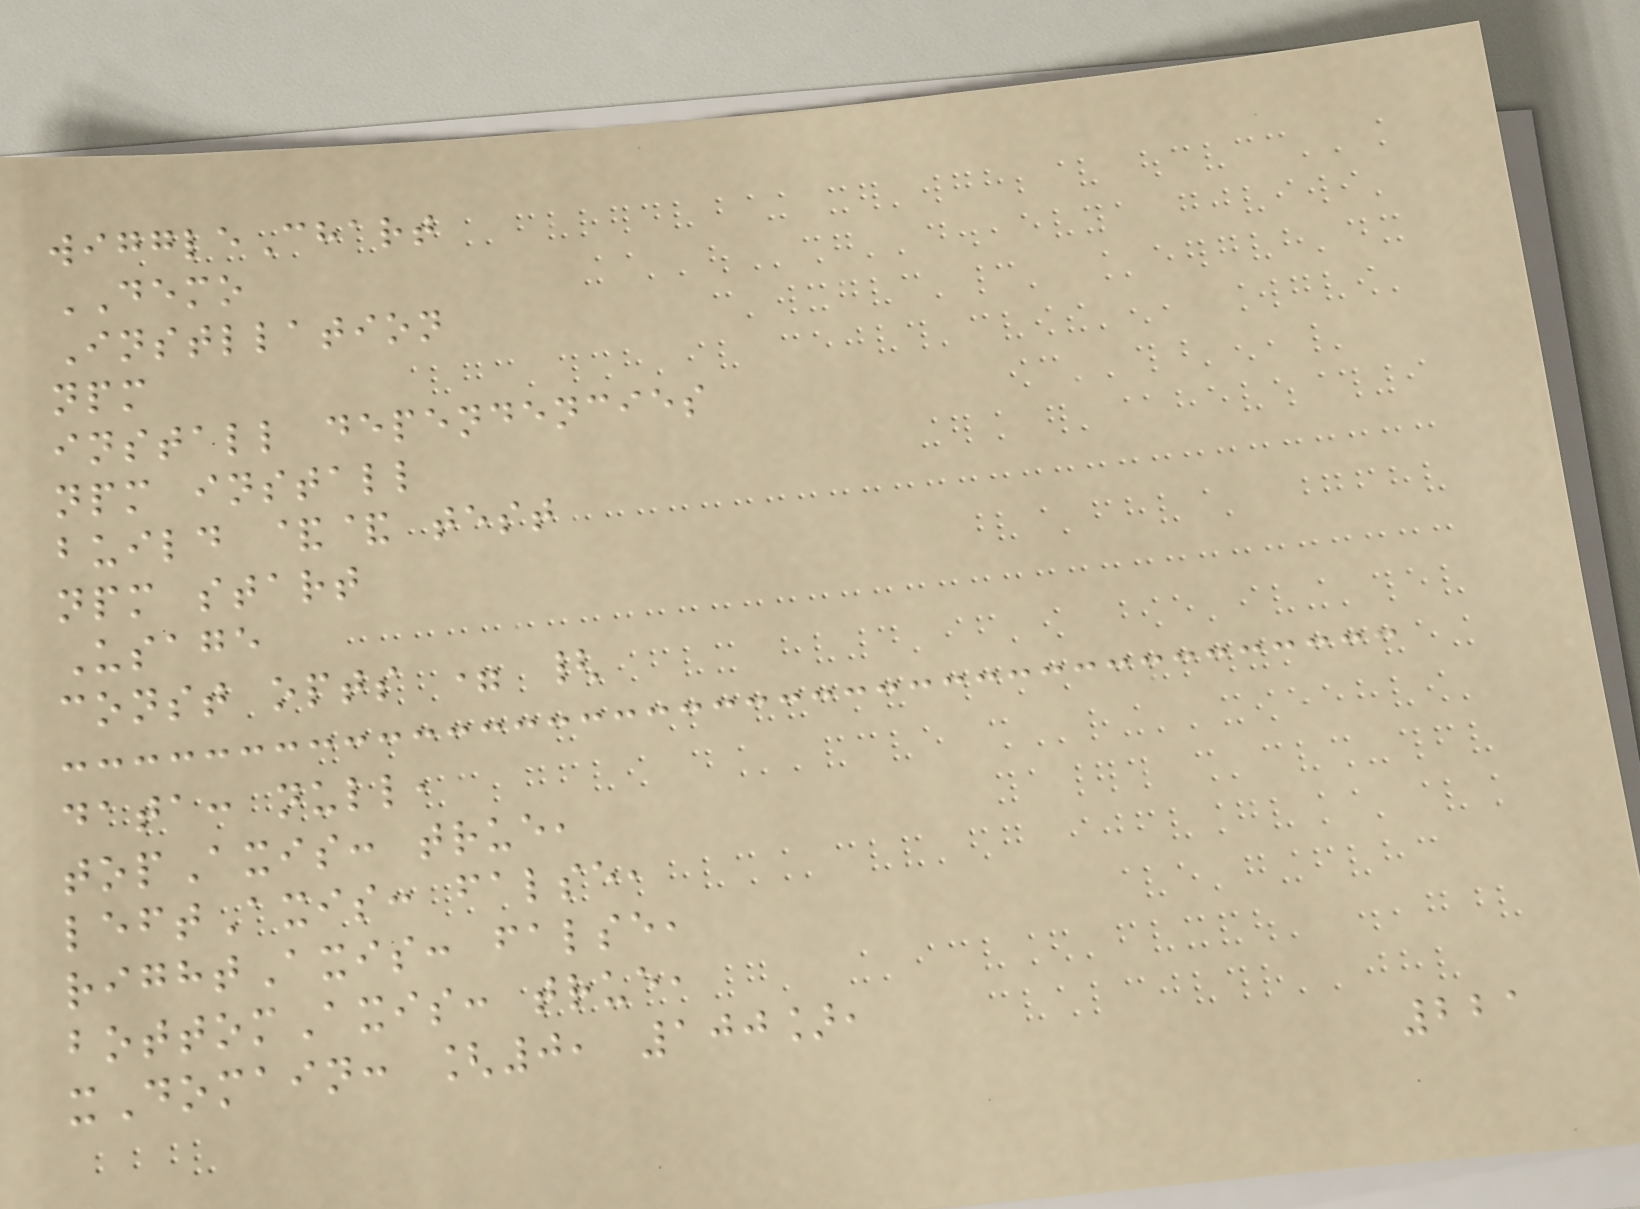wiggleChart
DEMO
Instllation
npm
install dependencies
npm install
build && test
npm start
Usage
const opts = {
data: null,
topAxis: true,
leftAxis: false,
rightAxis: false,
bottomAxis: true,
xDomain: [0, 100],
221
